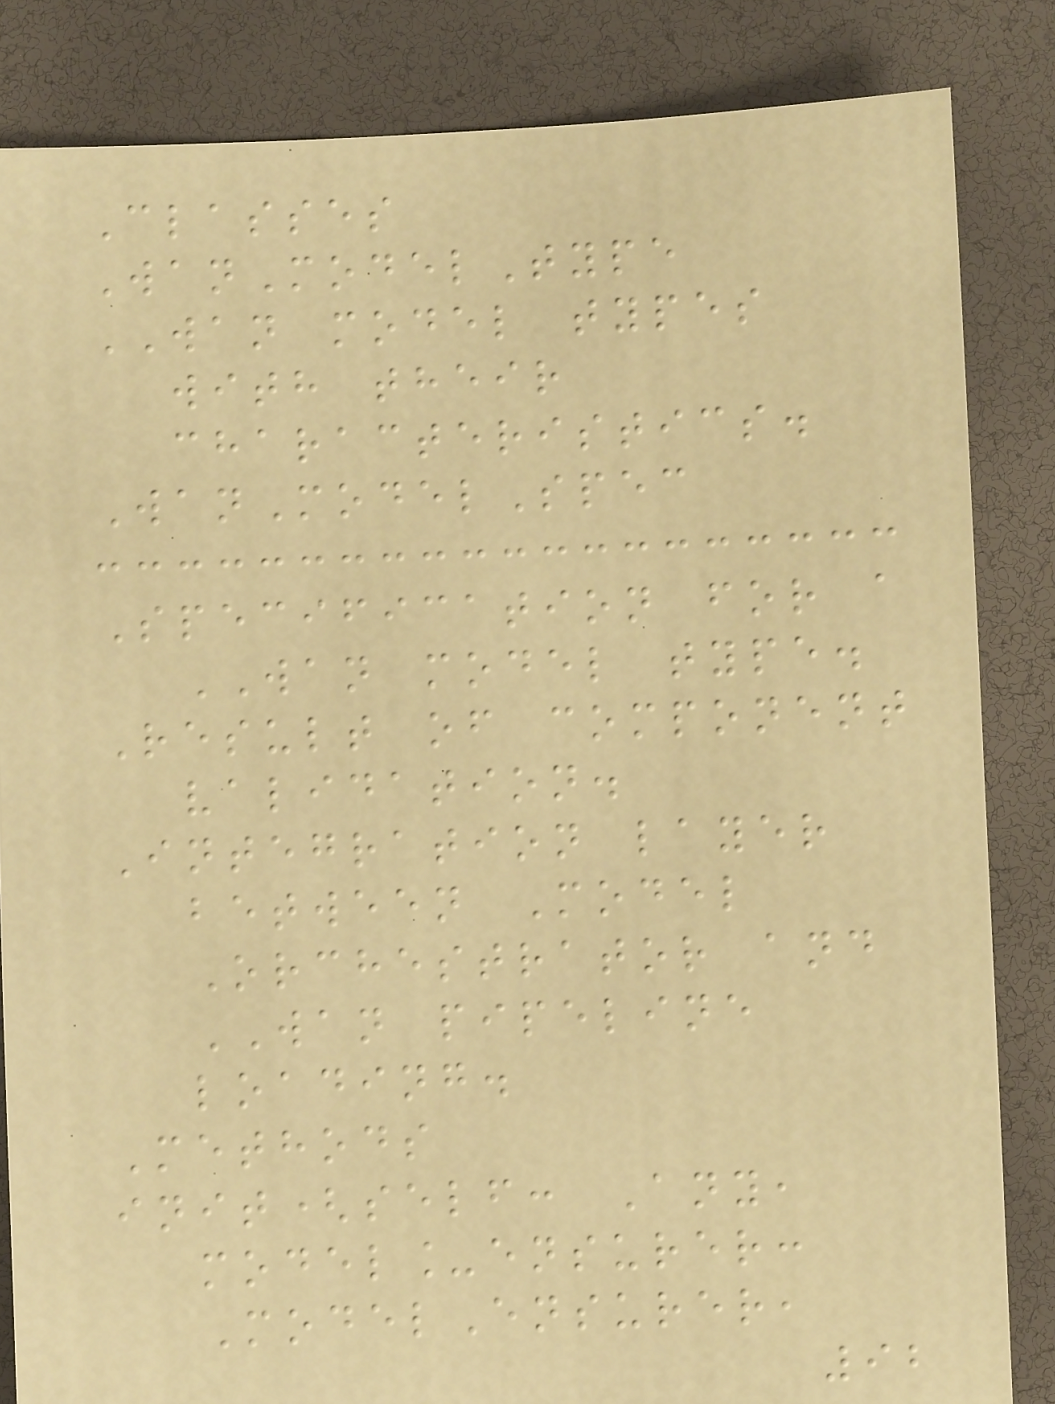Classes
WanModelType
WAN model types
with their
characteristics.
WanModelSpec
Specification for a
WAN model type.
Result of component
validation.
Integration layer
between Model
Orchestrator and
WAN pipeline
loading.
Methods
init(self: Any,
model_ensurer:
ModelEnsurer,
92
